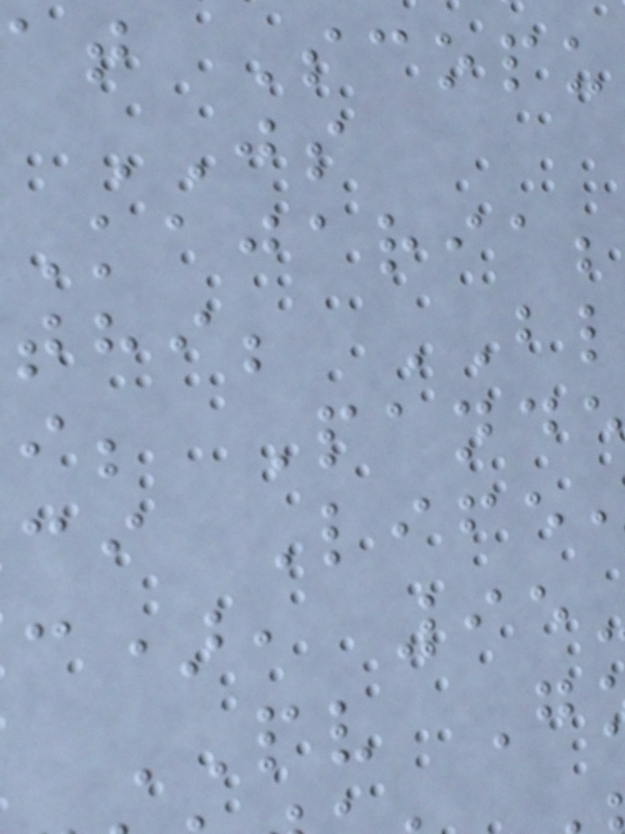at Scopu
JS
Kajaria;
thi; BL
i; Pande
ci Life
c), 95
PV G
